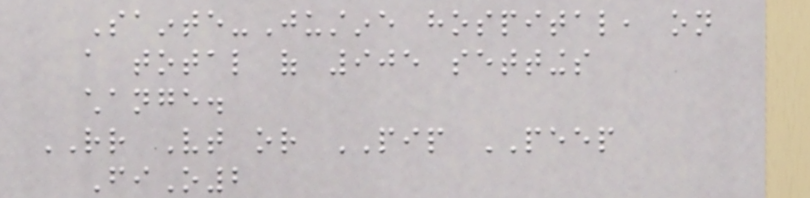Sainte-Justine hospital, on
a total of 905 settings
change.
RR Vt or PIP PEEP
FiO2
